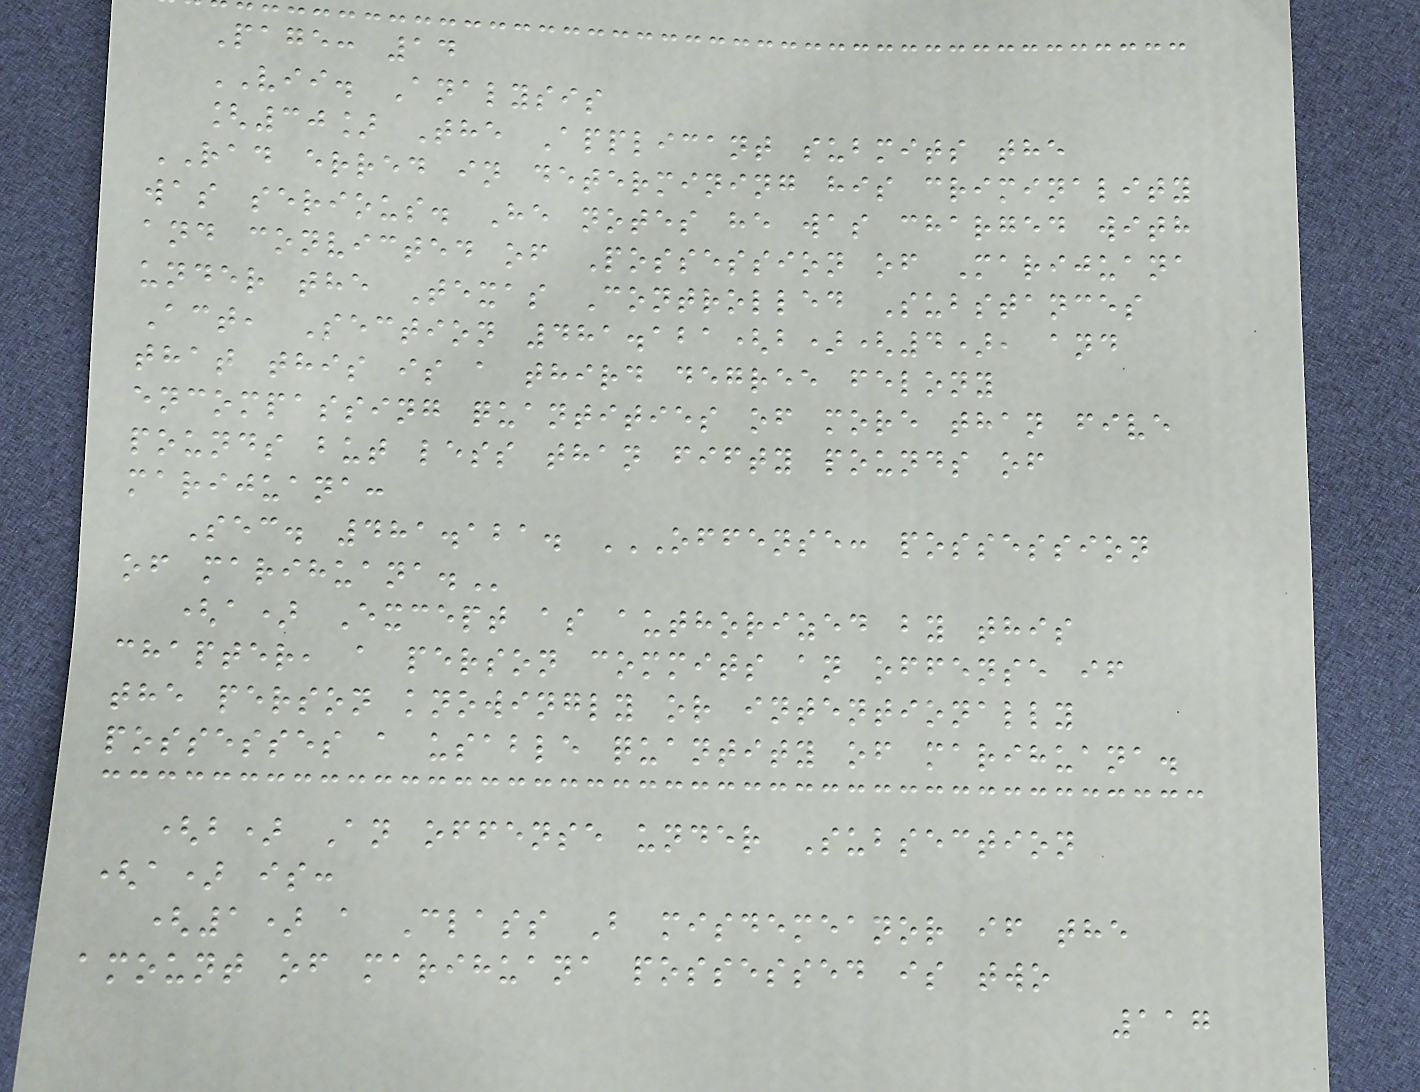Page: 14
VII. Analysis
[30] The Applicant submits the
RAD erred in determining his criminality
was serious. He notes he was charged with
and convicted of Possession of Marijuana
under the Texas Controlled Substances
Act, Section 481.121(b)(4), and
that this is a third degree felony
encompassing quantities of more than five
pounds but less than fifty pounds of
marijuana:
Sec. 481.121. OFFENSE: POSSESSION
OF MARIHUANA.
(a) Except as authorized by this
chapter, a person commits an offense if
the person knowingly or intentionally
possesses a usable quantity of marihuana.
(b) An offense under Subsection
(a) is:
(1) a Class B misdemeanor if the
amount of marihuana possessed is two
117
